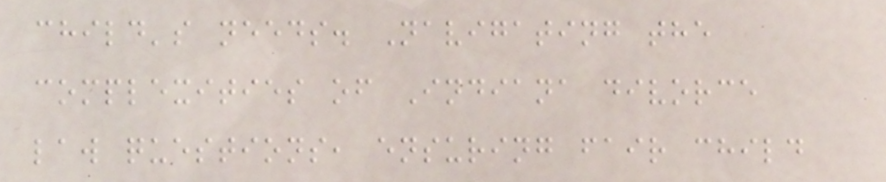child's needs. Navigating the
complexities of Indiana divorce
law questions, ensuring fair child
